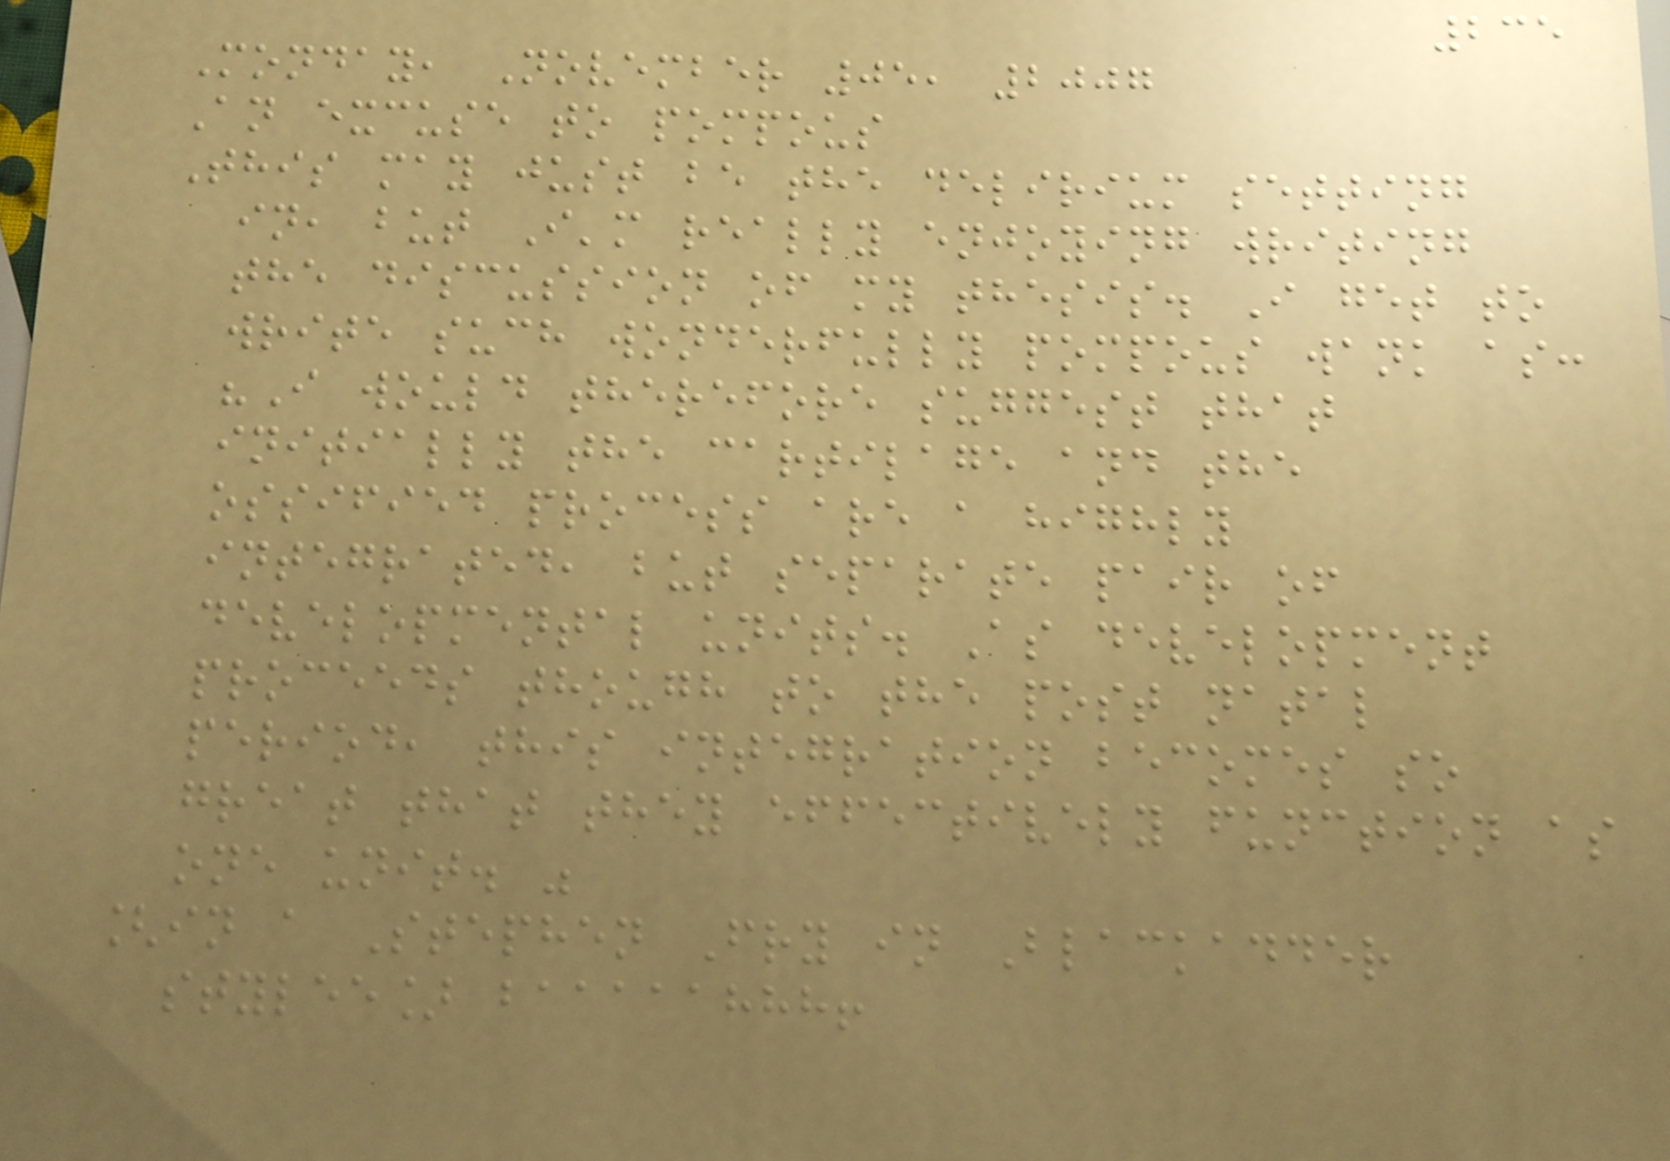235
Monday, November 05, 2007
An excuse to pompous
This may just be the delirium setting
in, but I'm really enjoying writing
the discussion of my thesis. I get to
write such wonderfully pompous wank as:
"I would therefore suggest that
initially the cartilage and the
ossified process are a highly
integrated, but separate pair of
developmental units. As development
proceeds though to the post natal
period, this integration becomes so
great that they effectively function as
one unit. "
[in a Stephen Fry in Blackadder
stylee] baaaaahhh!
